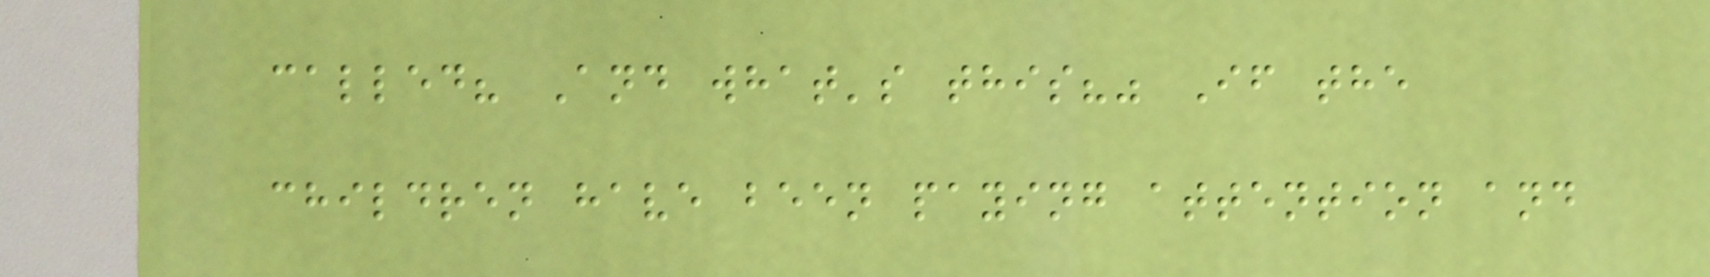called? And what's this?" If the
children have been paying attention and
